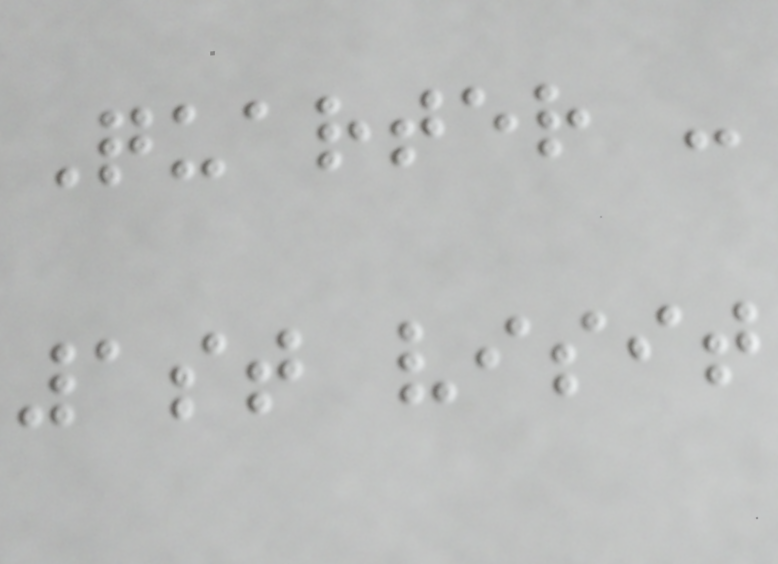Quarter -
1st visit
